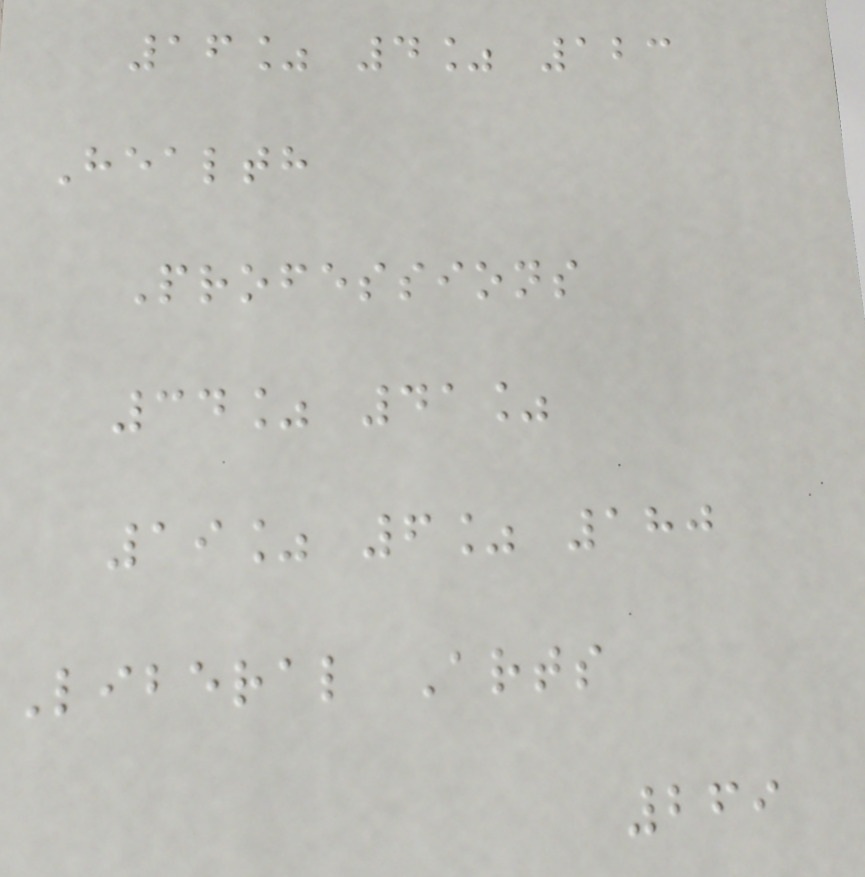16% 4% 123
Health
Professions
34% 41%
19% 6% 180
Liberal Arts
269
